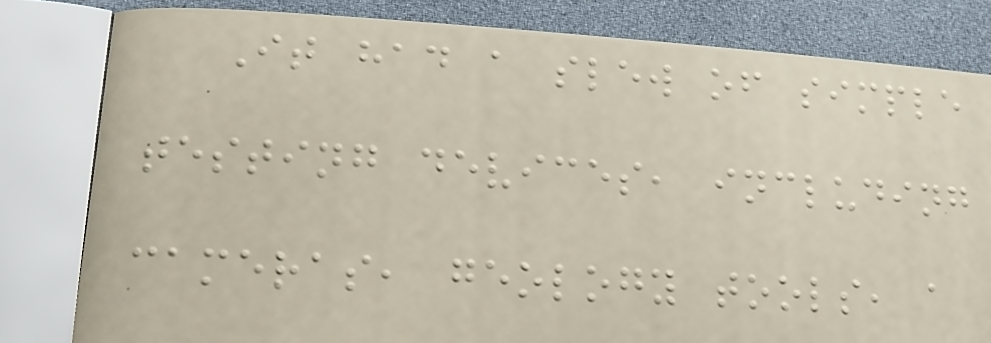It had a slew of simple
testing devices, including
cameras, geology tools, a
